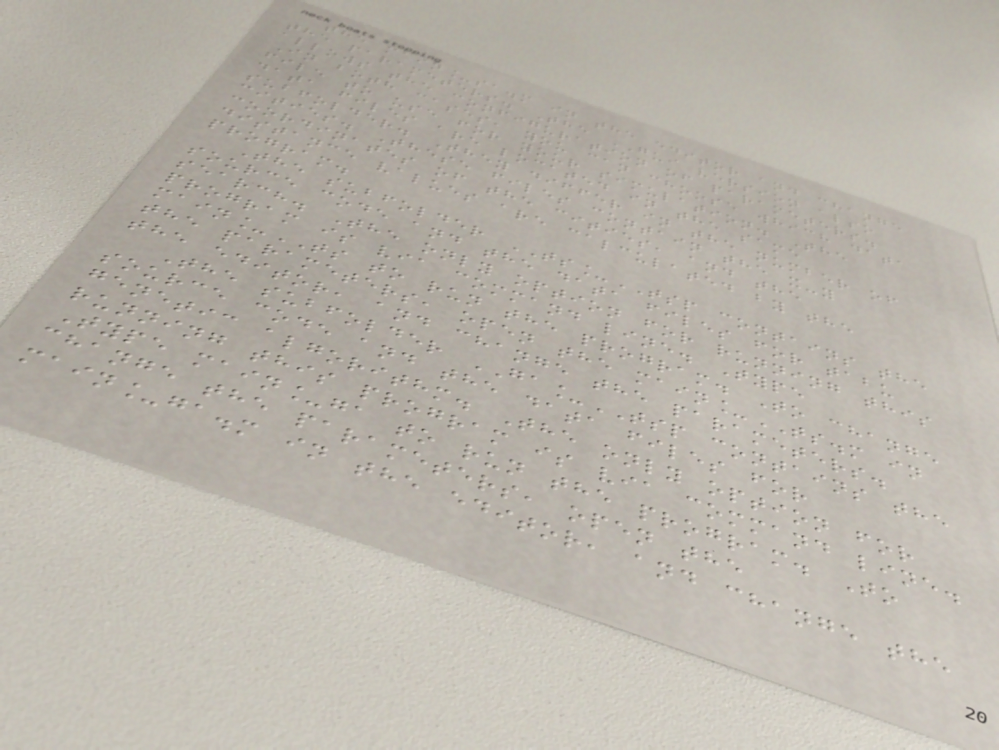the main_sa.m in the editor and change
the parameters. The GUI version also
allows the configuration of parameters.
In both cases, you can choose which data
file to use for your simulation. The
data files are located in the same
subfolder. They differ in the number of
cities. These files contain the x-y
coordinates of the cities, and the
distance values are calculated by the
program.
The subfolder TS_TSP contains the
source code and the data files for tabu
search. The only option for running this
program is via command line. Type
main_TS to run the program. To change
the parameters, open the main_TS.m in
the editor, and change the parameters.
The subfolder GA_TSP contains the
source code and the data files for
genetic algorithm. The only option for
running this program is via command line.
Type main_ga to run the program. To
change the parameters, open the
main_ga.m in the editor, and change the
